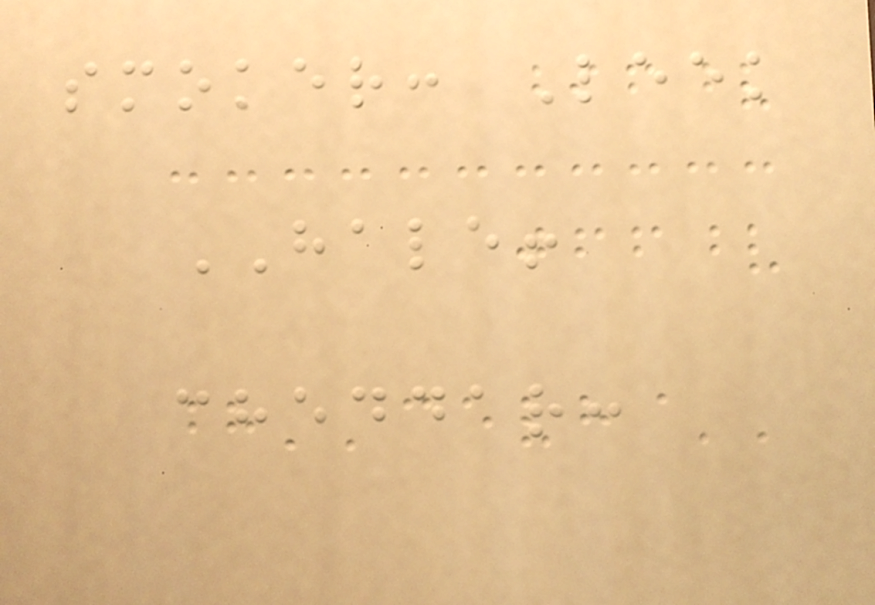smoker: Leek
HALE!
cheddar:
